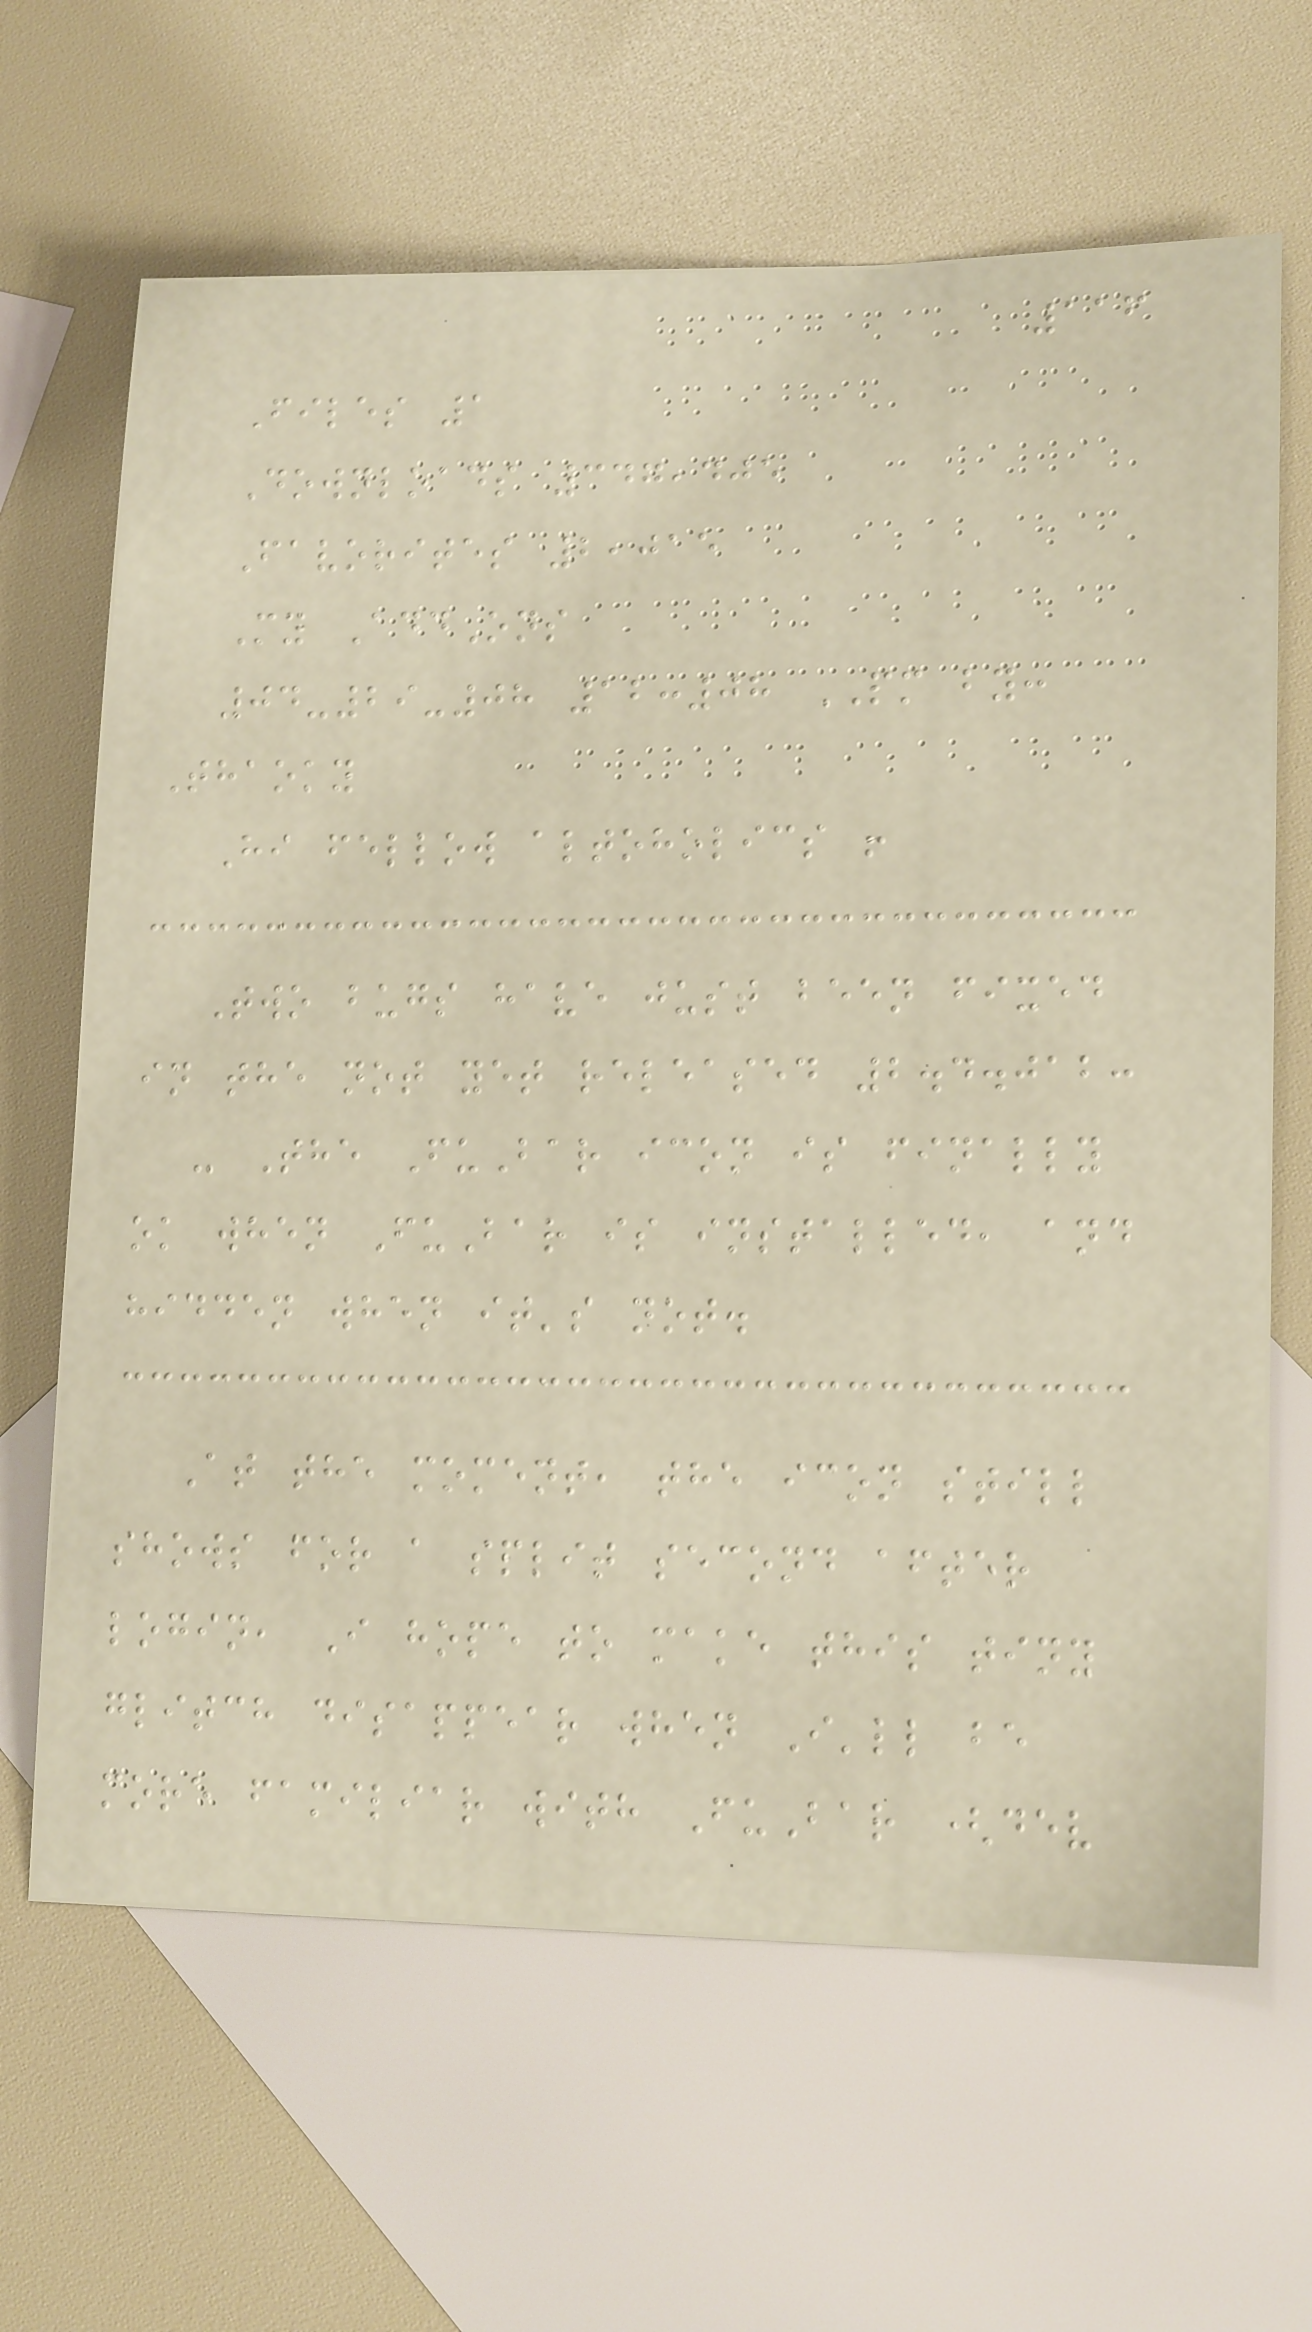116
Files 1
Downloads 347,405
Favorites 2,015
My AddOns
04-29-08 12:08 PM by:
Thaoky
Hi fellow altoholics !
Two bugs have just been fixed
in the not yet released 2.4.012:
- The FuBar icon is finally
ok when FuBar is installed, and
hidden when it's not.
At the moment, the icon still
shows for a split second after
login, I hope to make this tiny
glitch disappear when I'll be
more familiar with FuBar (dev
